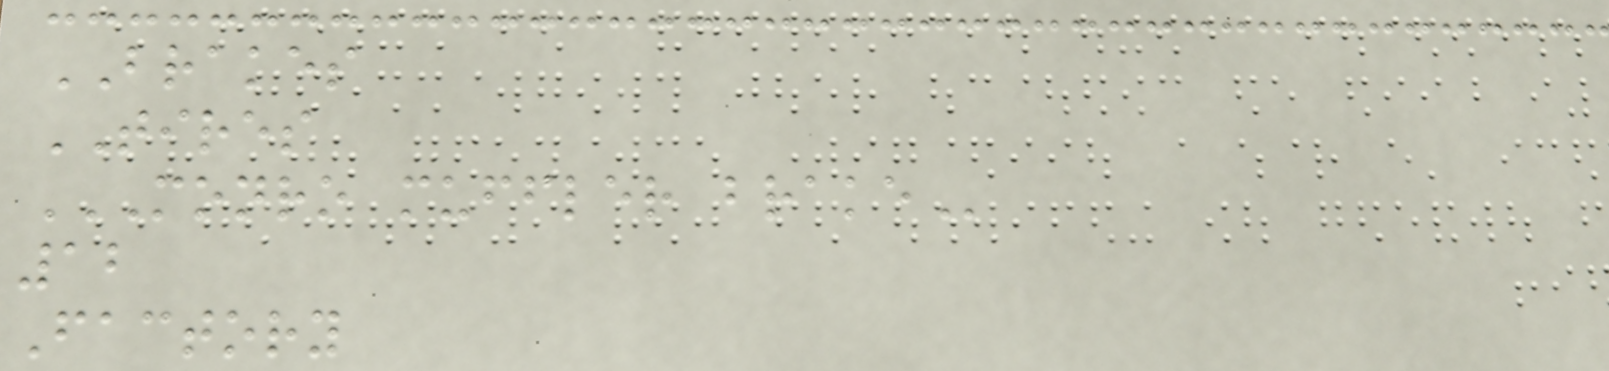BRAKES
TIRES
MONRO MUFFLER BRAKE
12
Factory
